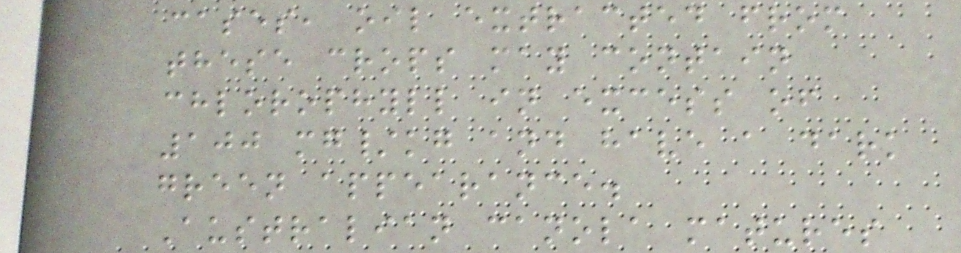cases, oil extracted from
these crops may contain
chlorophyll in excess of
100 mg/kg and have a dark
green appearance.
Australian canola matures
